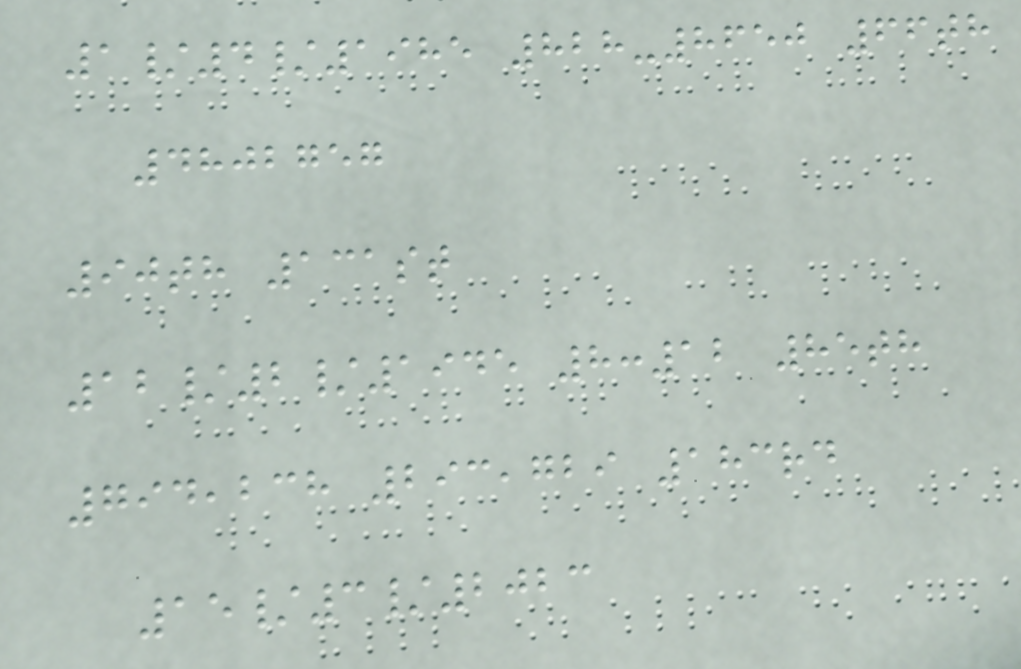1/4/1985 828-8650 66th
4802757
90th 131st
12/2/1945 8:12 85th
794,238 293,729 183rd
15/3/2023
